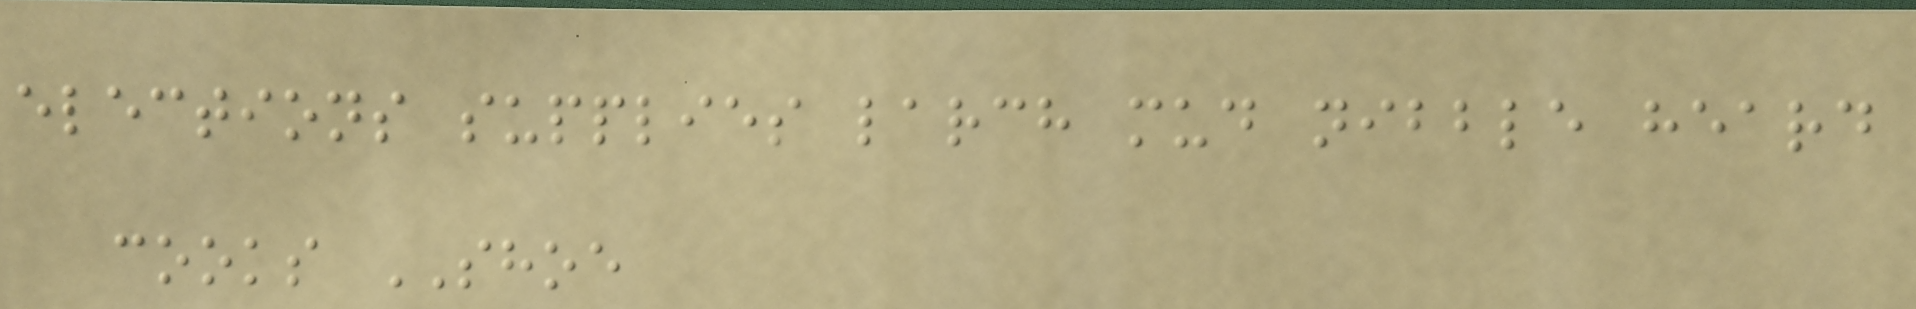elections supplies larch mud nibble heard
cooks SHOE
